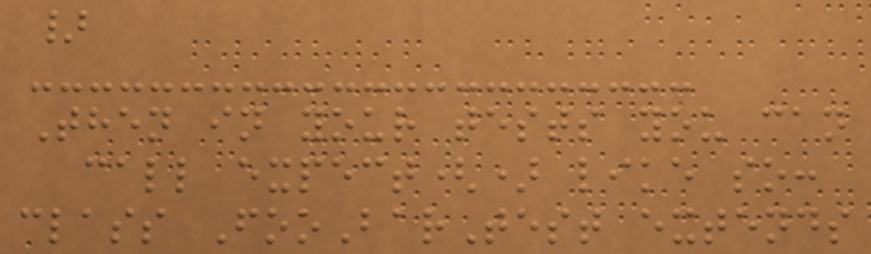}
Then in your tests you can
call expect() like so:
class FooBarTest extends
